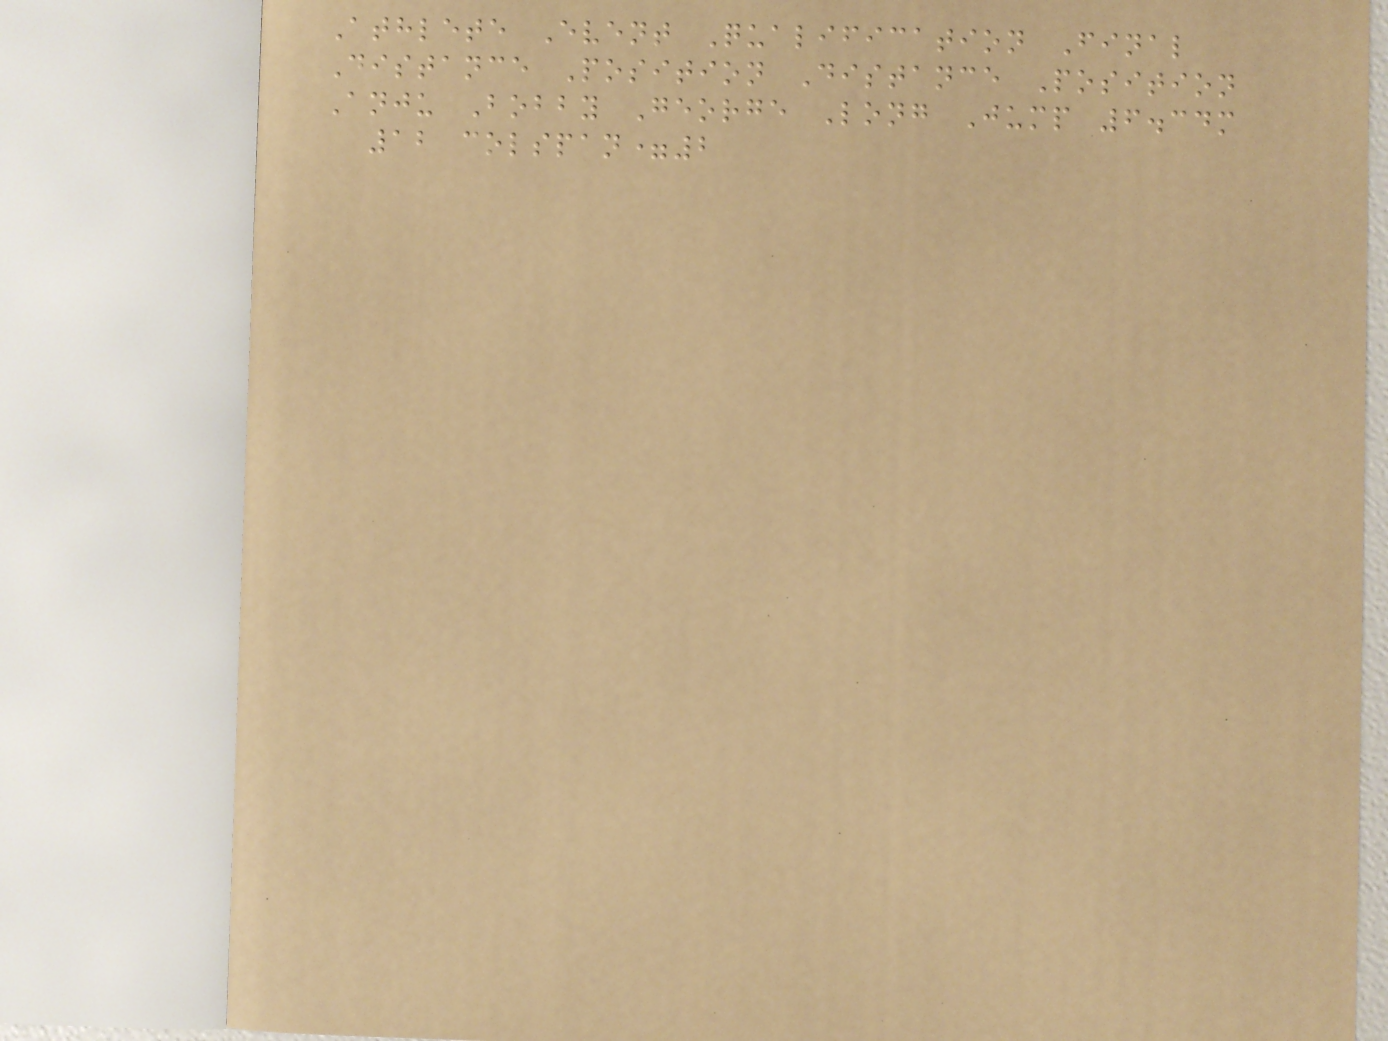Athlete Event Qualification Final
Distance Position Distance Position
Anju Bobby George Long Jump 6.34m
12 colspan=2
